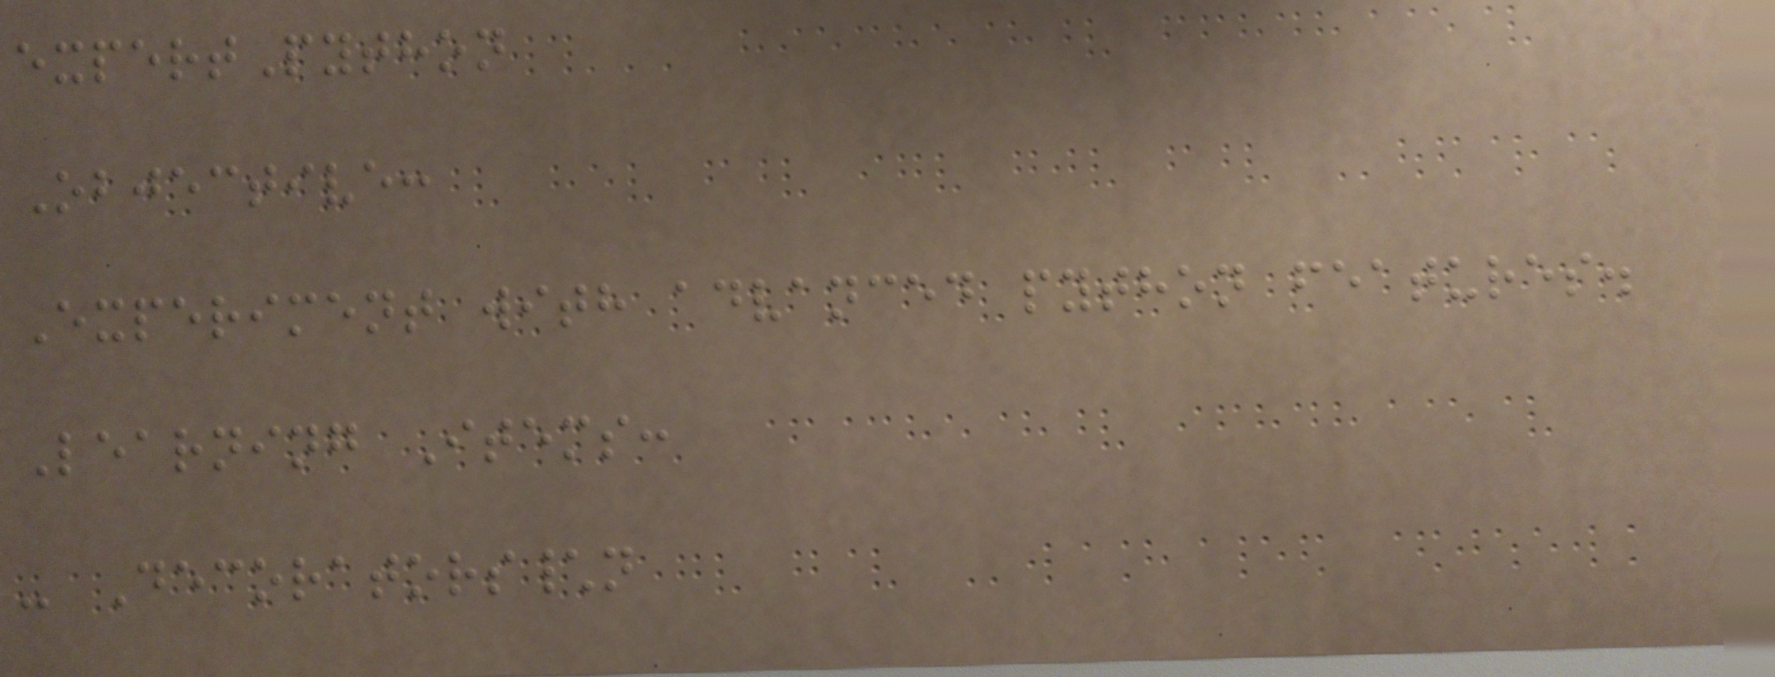expertPython
Objective:
Experiment with advanced python features.
Learning Items:
- Decorators\n
